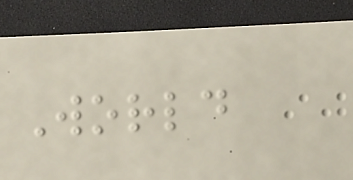World
